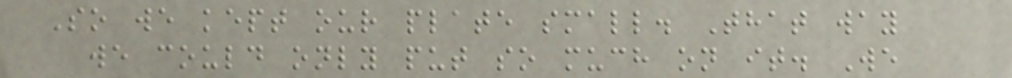So we kept our plate small. That way
we could only put so much on it. We
